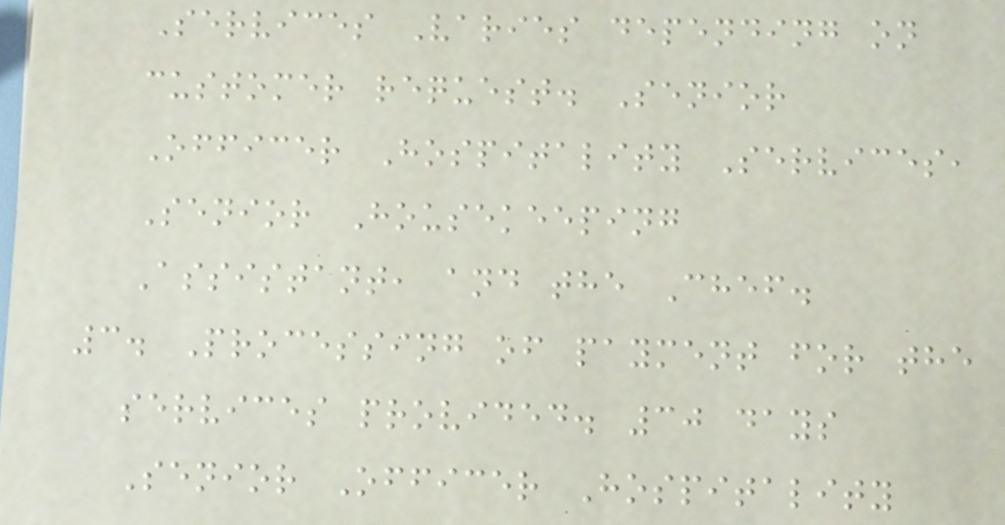Services Varies depending on
customer request. Senior
Officer Hospitality Services,
Senior Housekeeping
Assistant, and the Chef.
3. Processing of payment for the
services provided. 30 days
Senior Officer Hospitality
